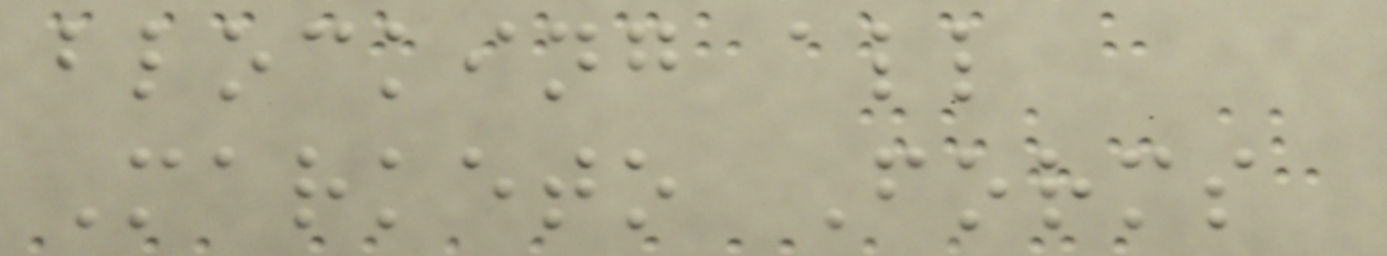blocking all
Marketo Forms
